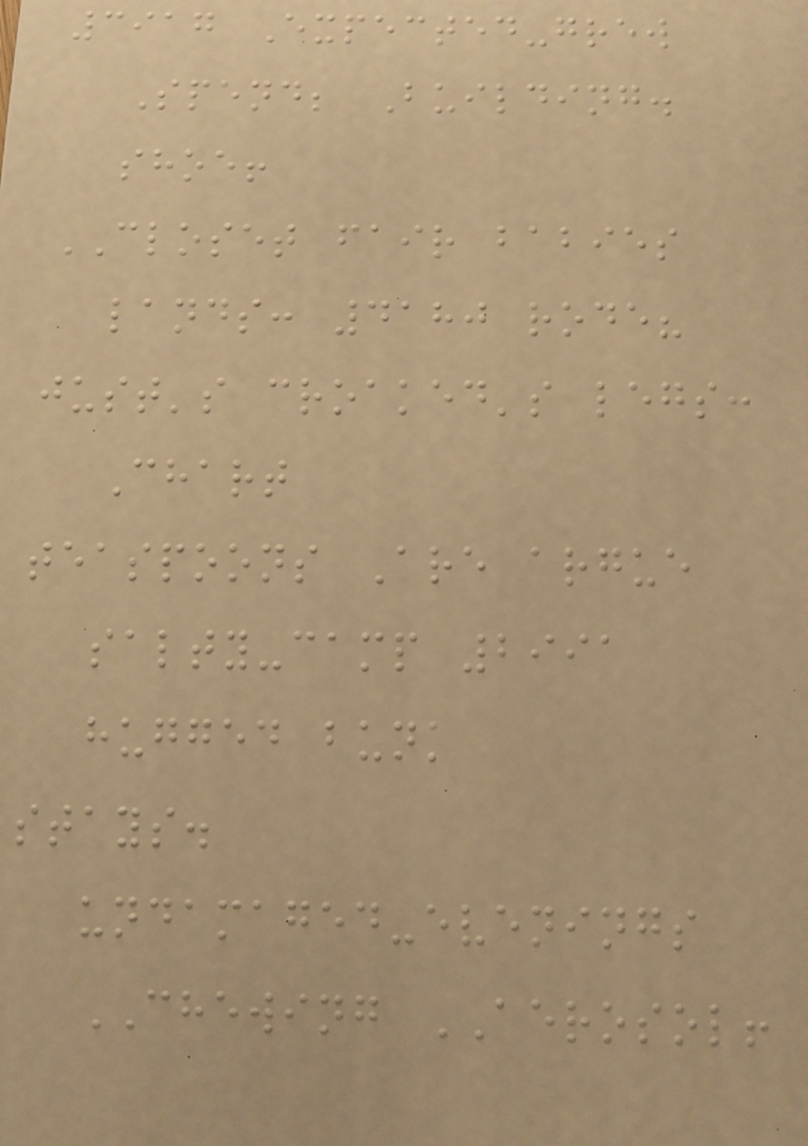3917 Expected-grew
Spend; Building.
shoe!
CLOSET fair babies
lands: 4180 rode?
just's croaked's legs:
Chart
teaspoons Are argue
salty-camp 2991
hugged bunk
stays.
undamaged-evenings
CHEWING AEROSOL!
